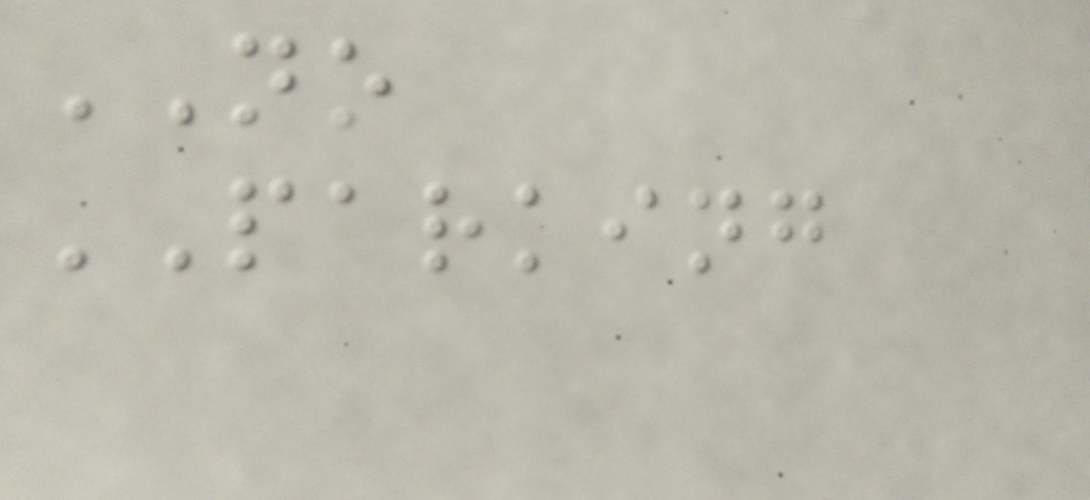NO
PARKING
